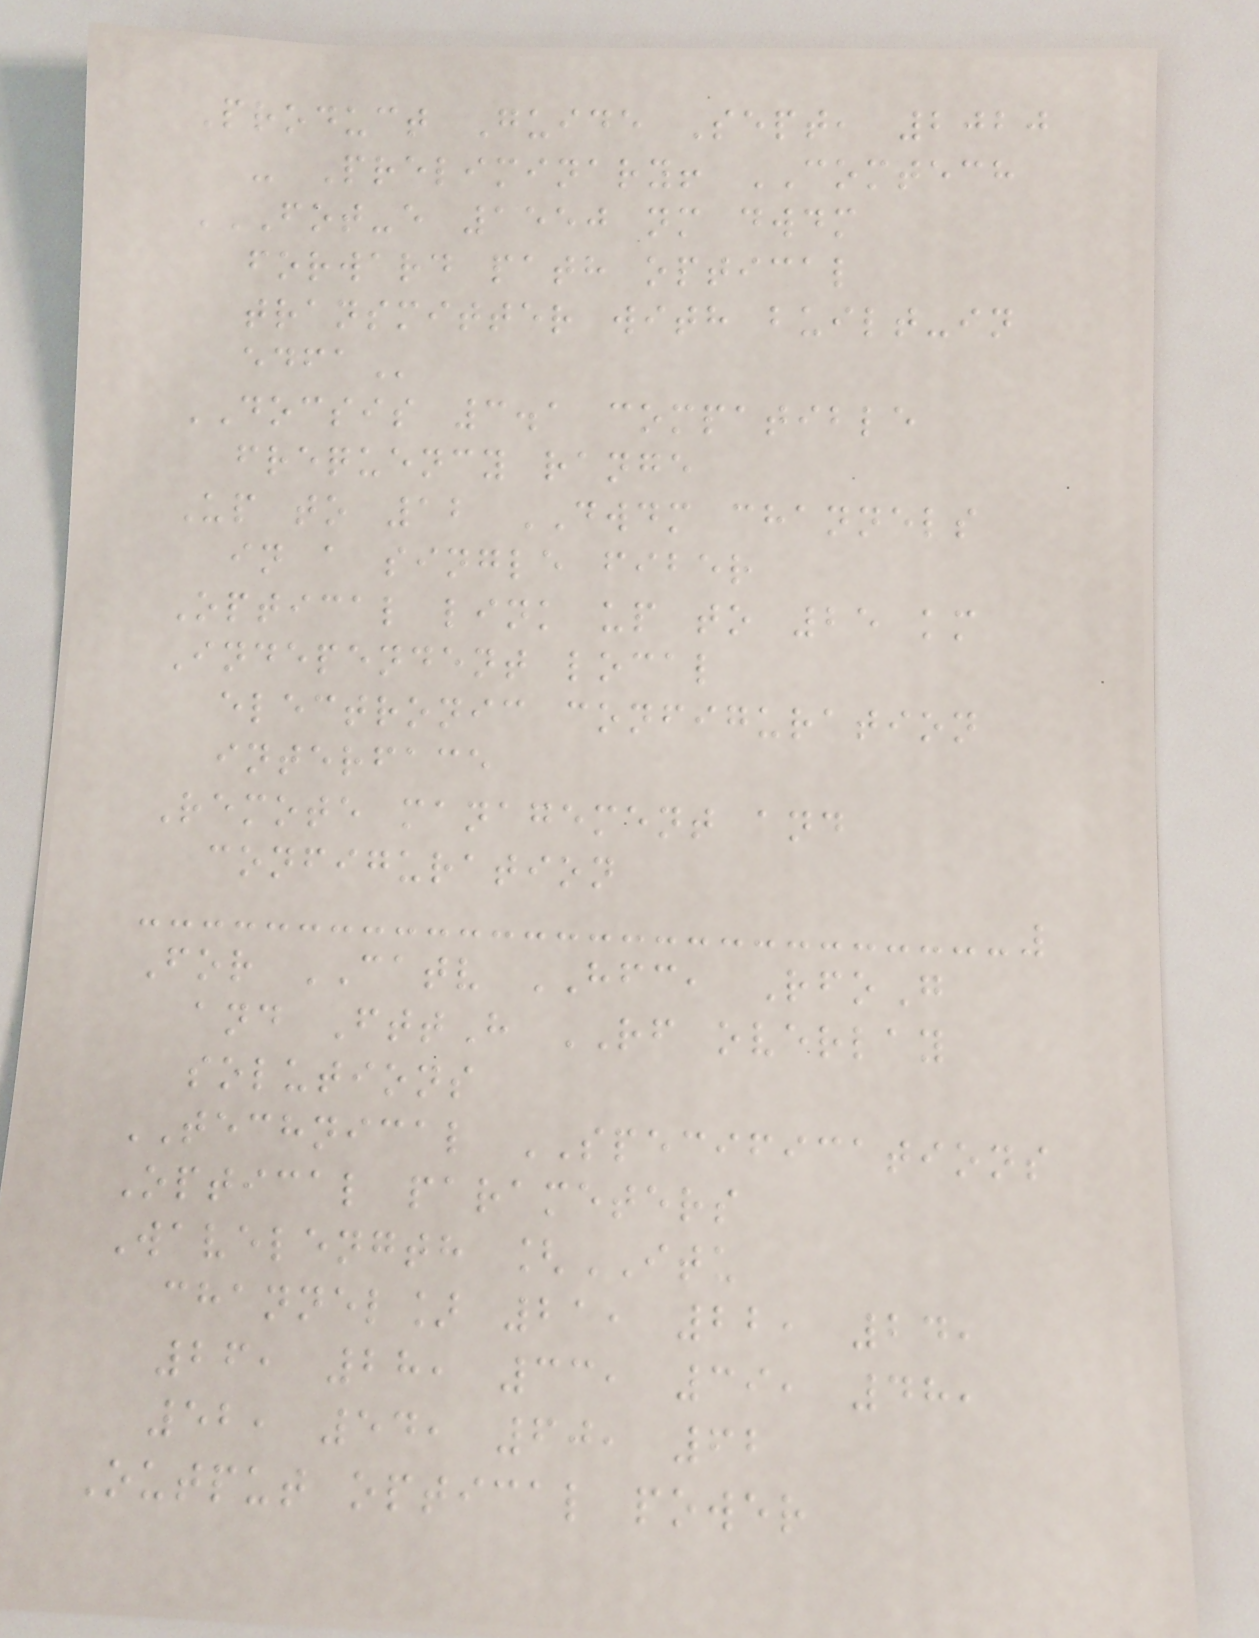Product Guide Sept, 2020
- Preliminary! COMTECH
FOT-E 1550 NM DWDM
FORWARD PATH OPTICAL
TRANSMITTER WITH BUILT-IN
EDFA
DOCSIS 3.1 compatible
frequency range
Up to 12 DWDM channels
in a single fiber
Optical link up to 25 km
Independent local
electronic configuration
interface
Remote management and
configuration
For CATV HFC, RfoG
and FttH RF overlay
solutions
TECHNICAL SPECIFICATIONS
Optical parameters
Wavelength [ITU
channel] 21, 22, 24,
26, 28, 33, 39, 48,
52, 54, 60, 62
Output optical power
